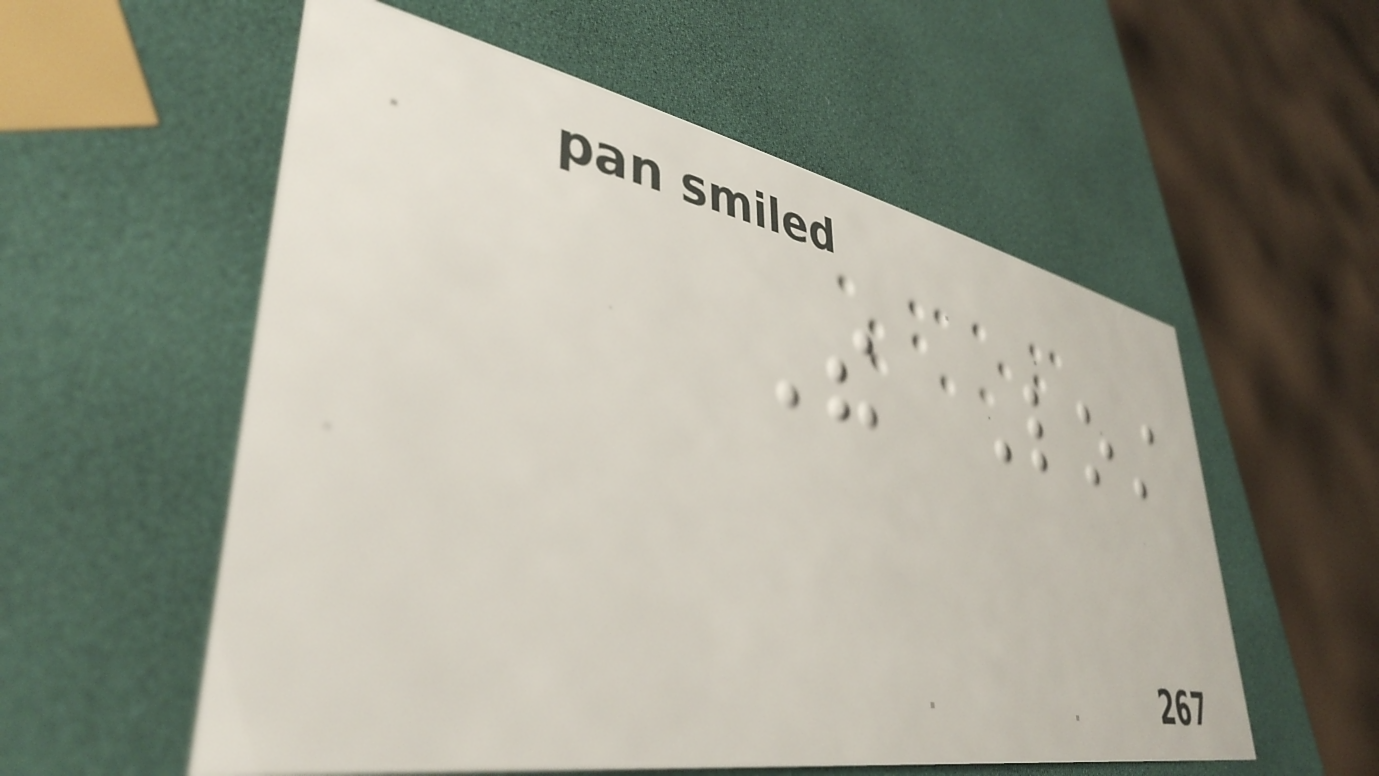The Lost
